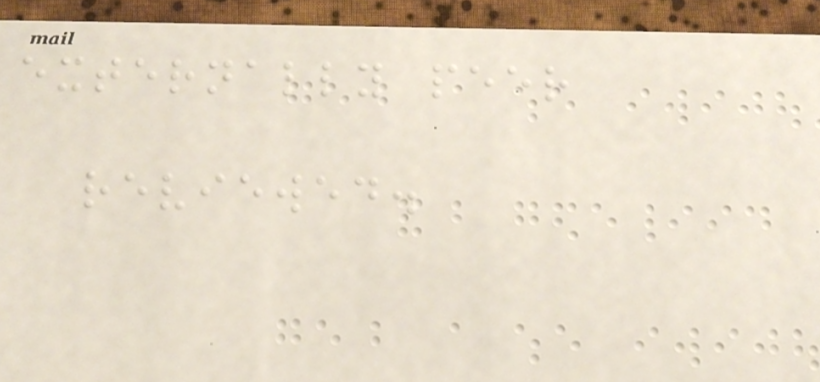externally peer
reviewed.
